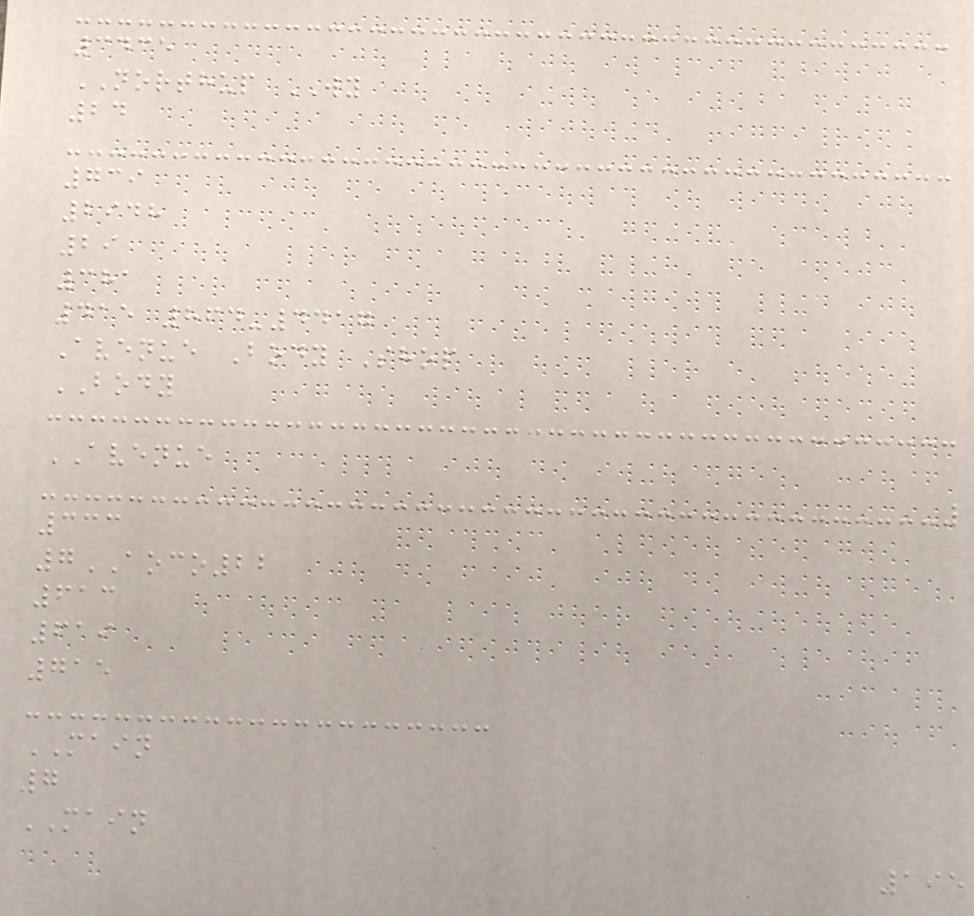3435
NORTHUP WY
24
739
2948
29
381
415 864-4417
Avenue Body Shop
BODY
AVENUE
333
7AOCO22
613
619
715
MAIN
7
MAIN
195
